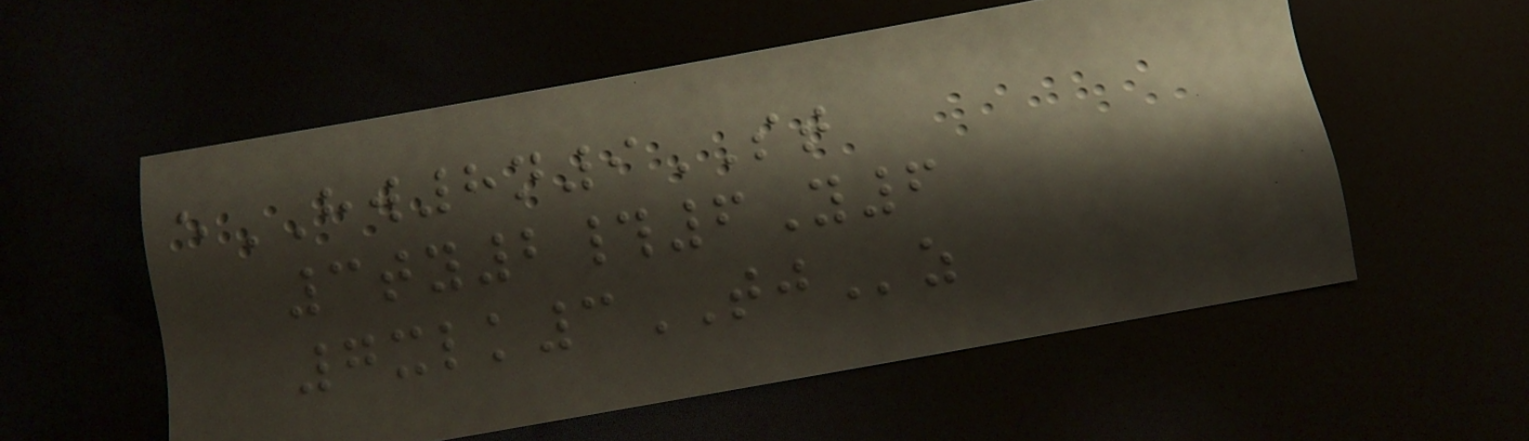eHW8n9ST
3ty2#6Y6
7xlk3TJz
